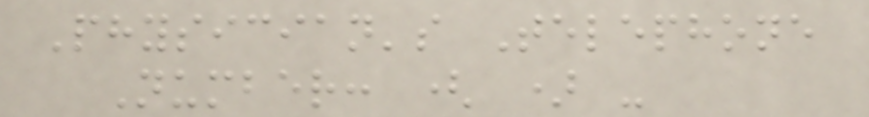Physician's Telephone
Number: ( ) -
